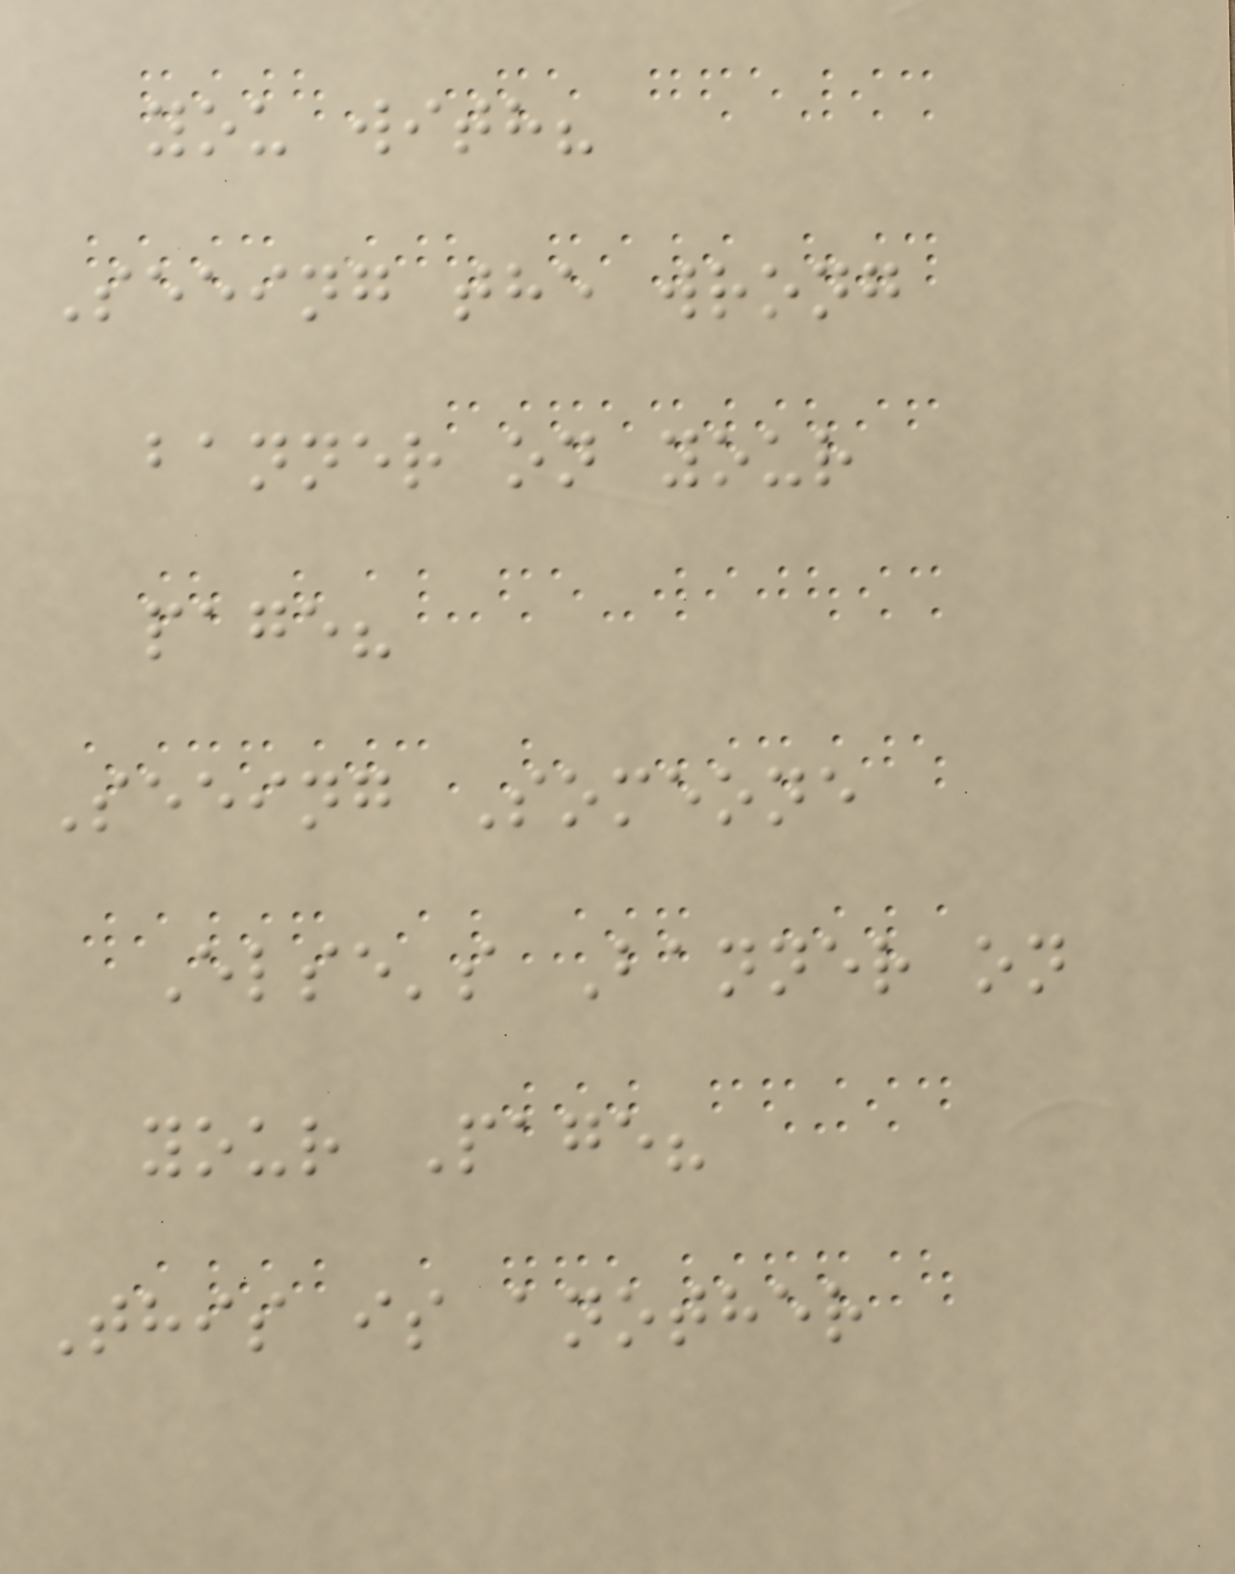you with?
Seeing the wrong
banner on your
page?
Seeing Someone
Else's Banner on
your Page?
This is another
